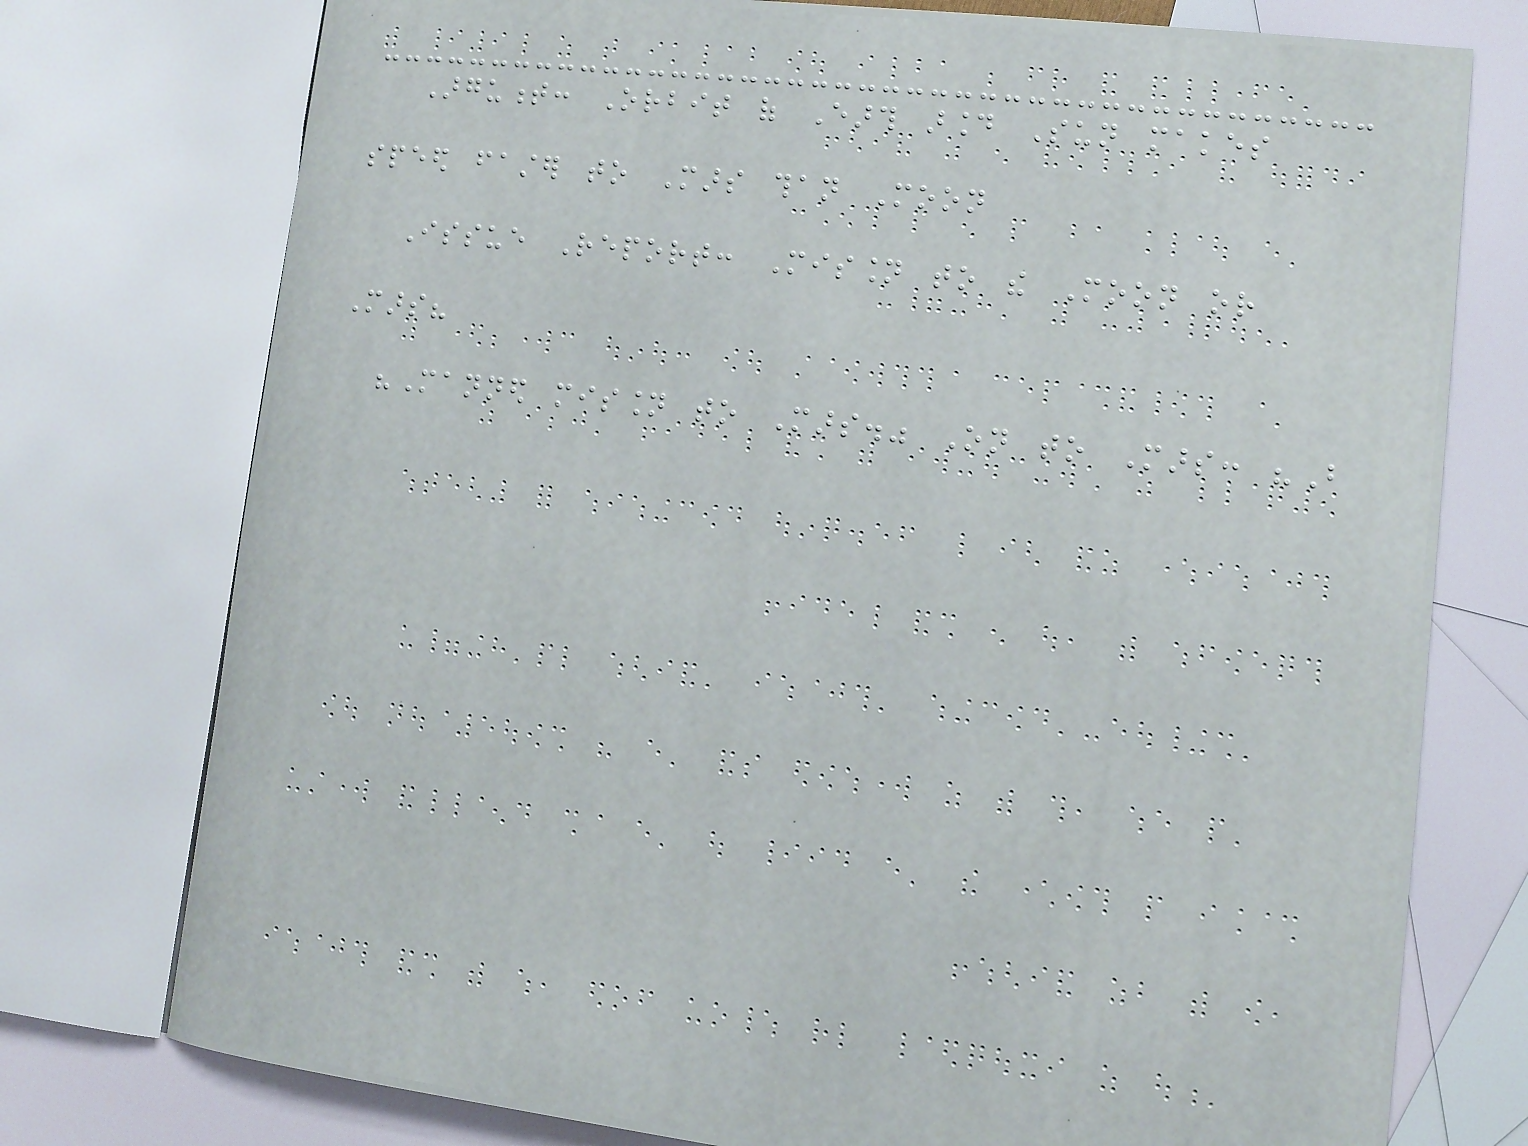Argument: Orbit of Earth around Sun makes
speed faster to Mars than Moon
Issue Report: Mission to the Moon or
Mars?
"Manned mission to Mars." On to Mars: "But
